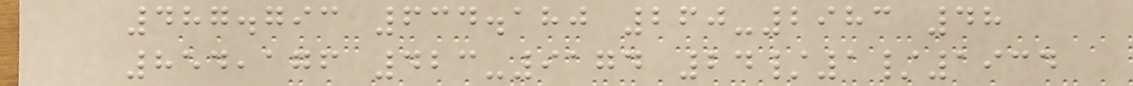487.793 634.180 260-2983 48
854,176 423-9174 24/1/1934
